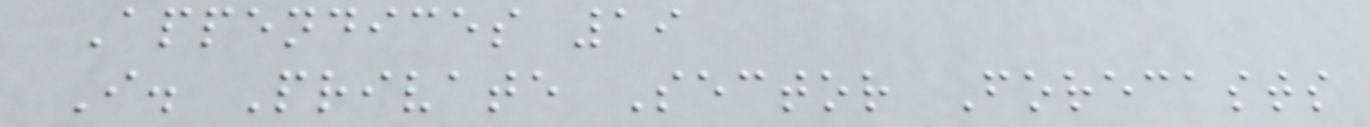Appendices 19
I. Private Sector Forecasts
